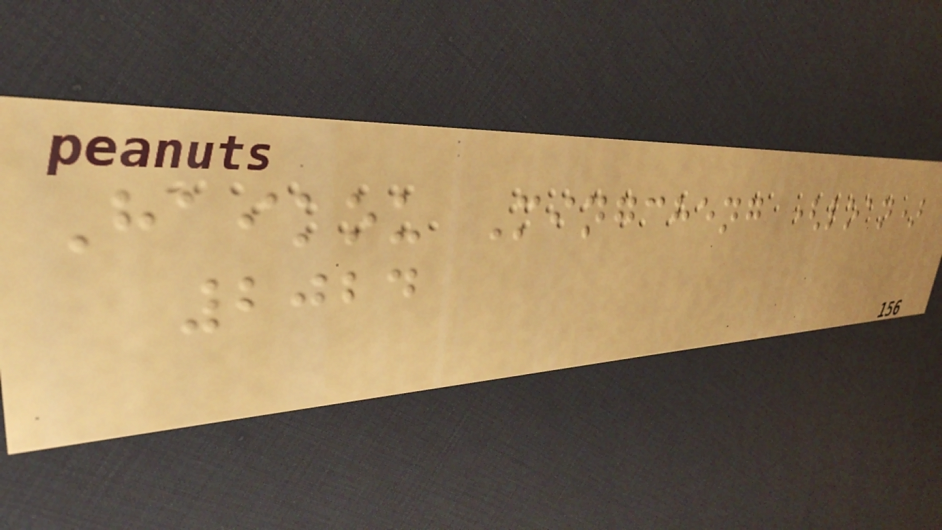Haikou Mingcheng (loan)
2024
